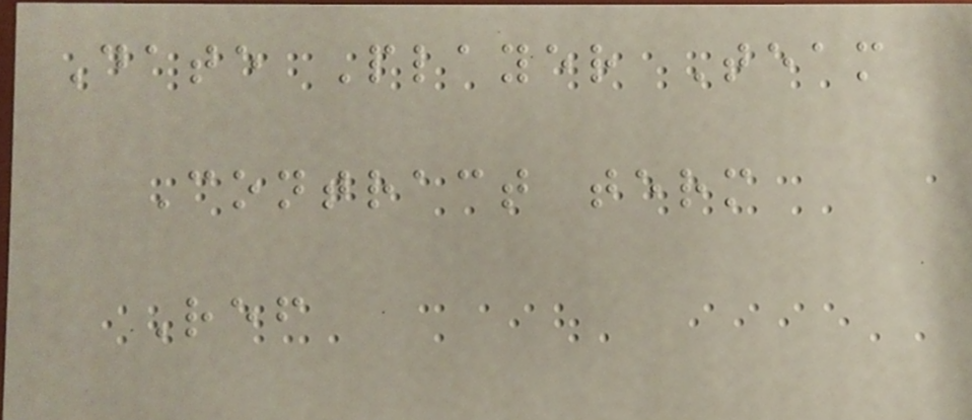Date Player Team
Contract term
Ref
